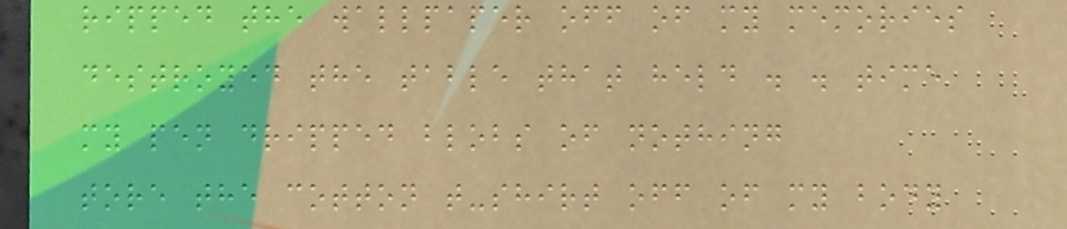ripped the wallpaper off of my memories
destroyed the table that held . . time
my pen dripped blobs of nothing
tore the cotton t-shirt off of my body
